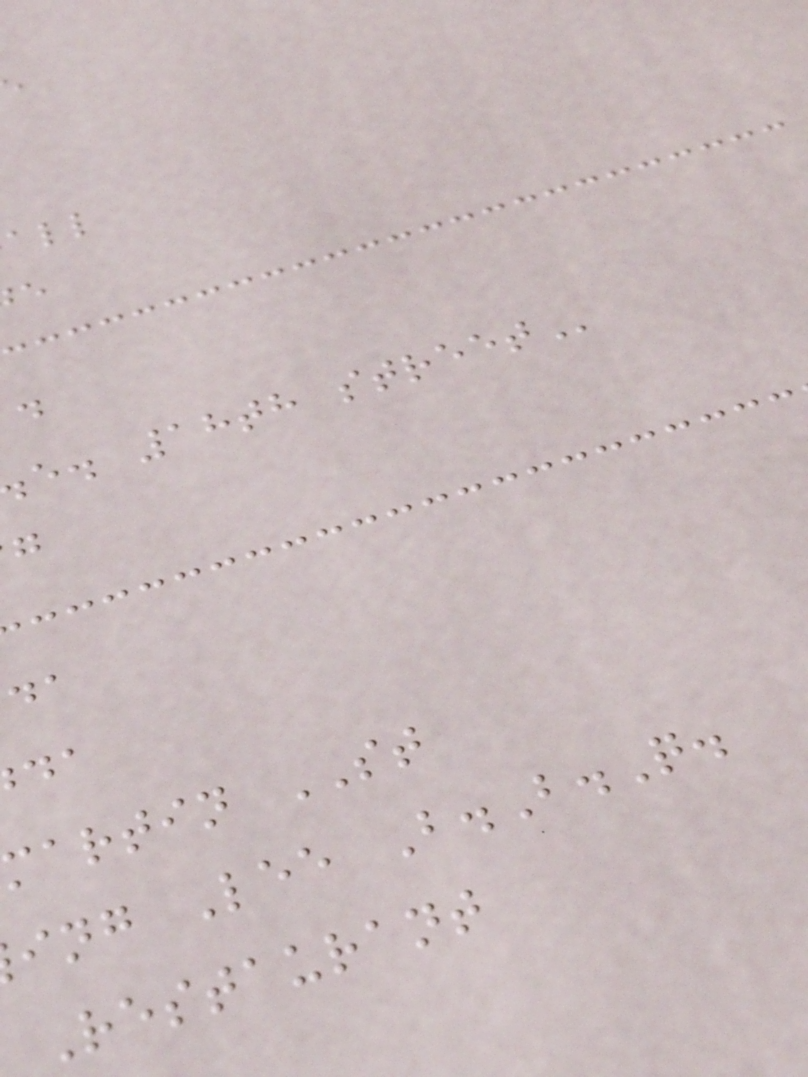e. 18th
martin ST
ing Lee B.B.Q.
Restaurant
